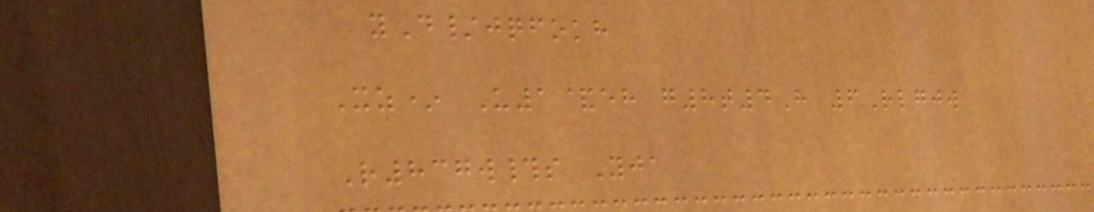yD/jqfokh
Xz* U1&eh g8t4H 6Rlgjw
R837w#s Yja
